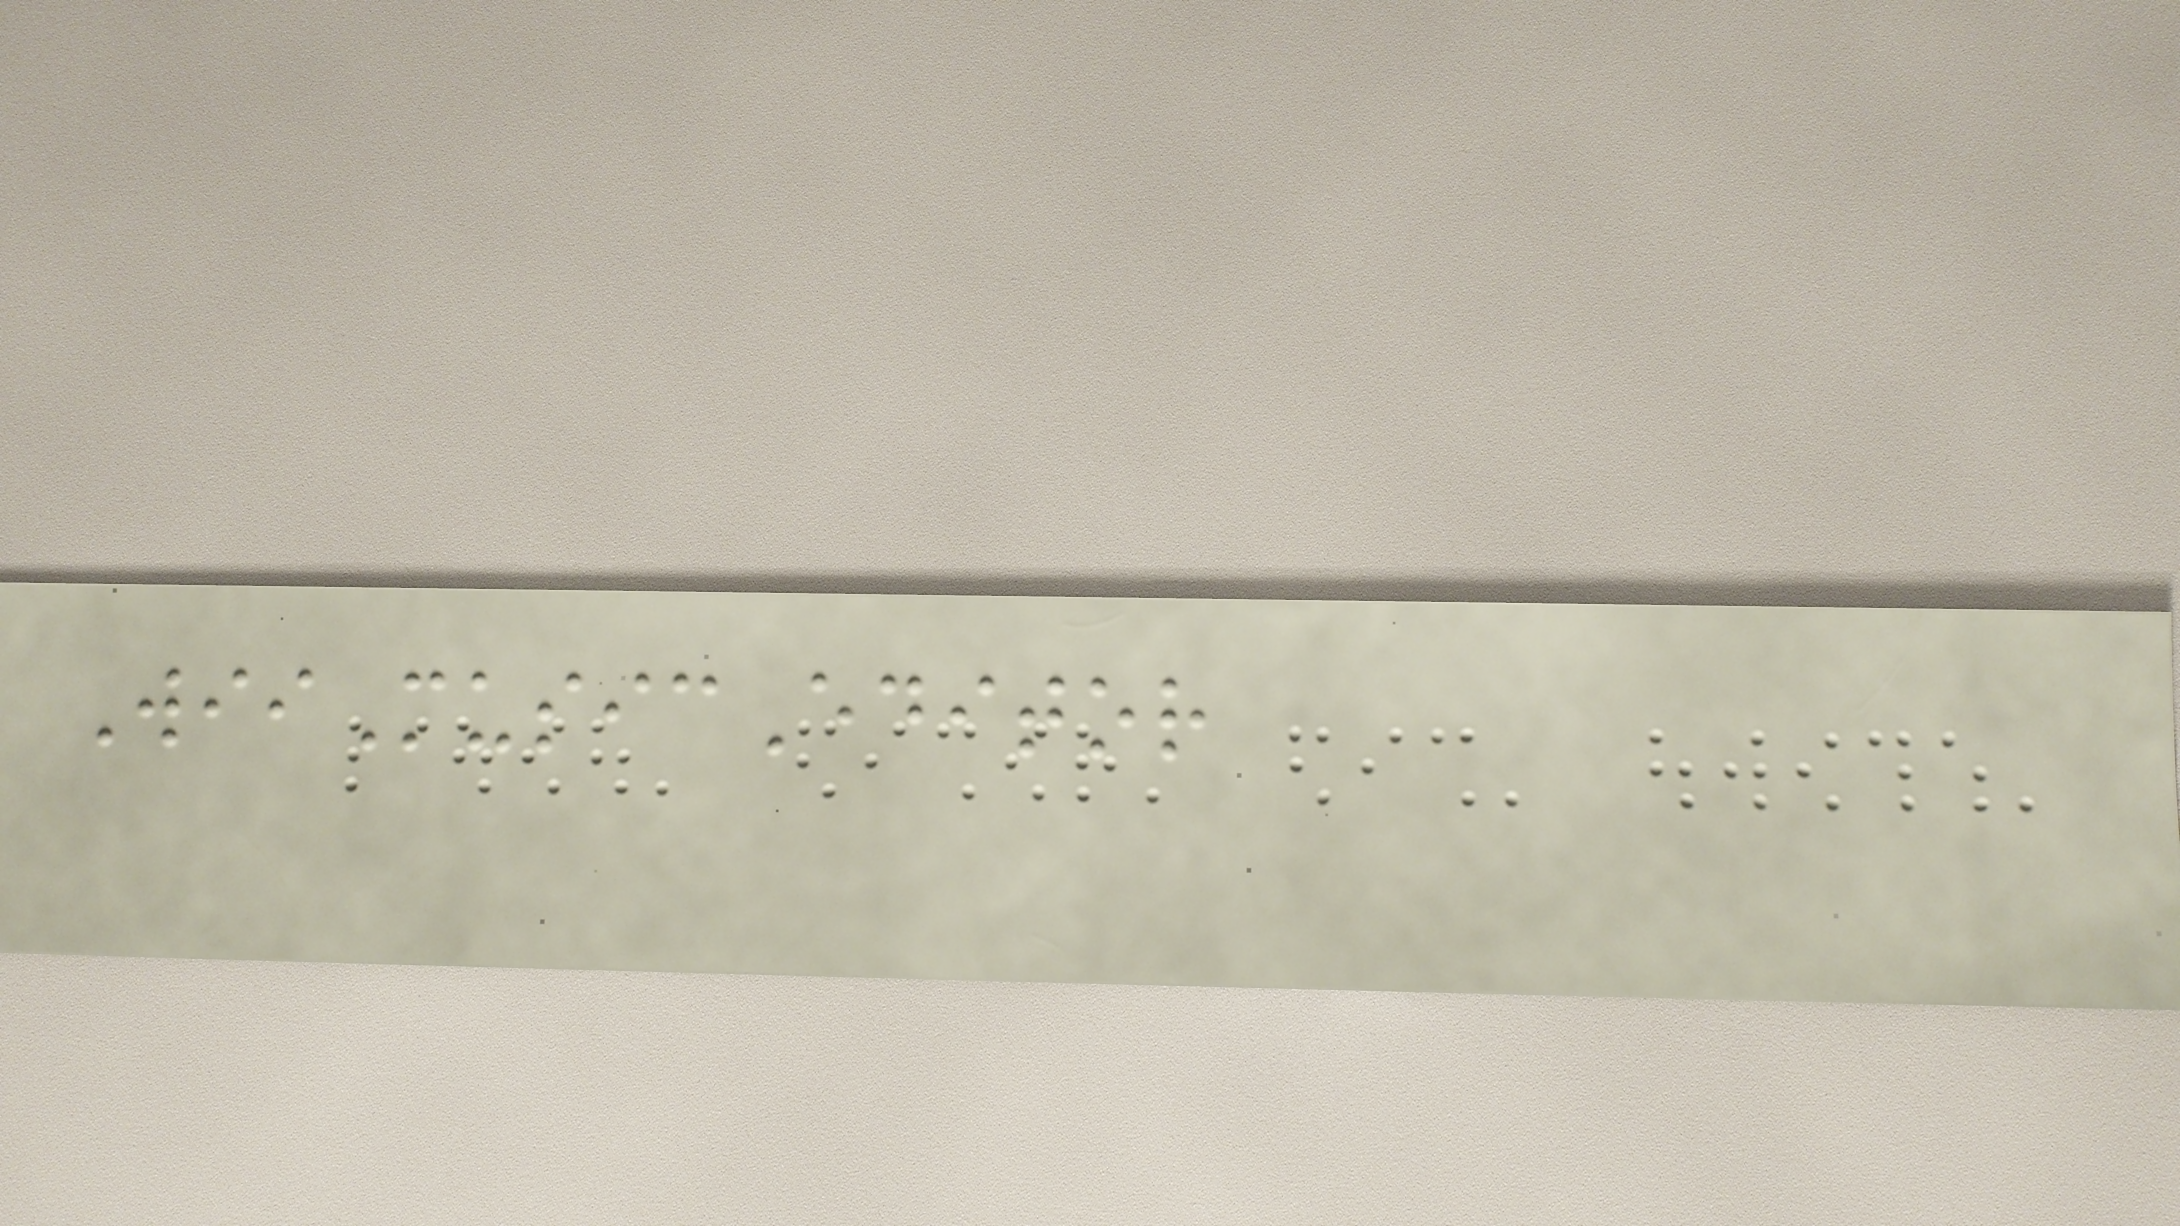WiiMusicEditor
